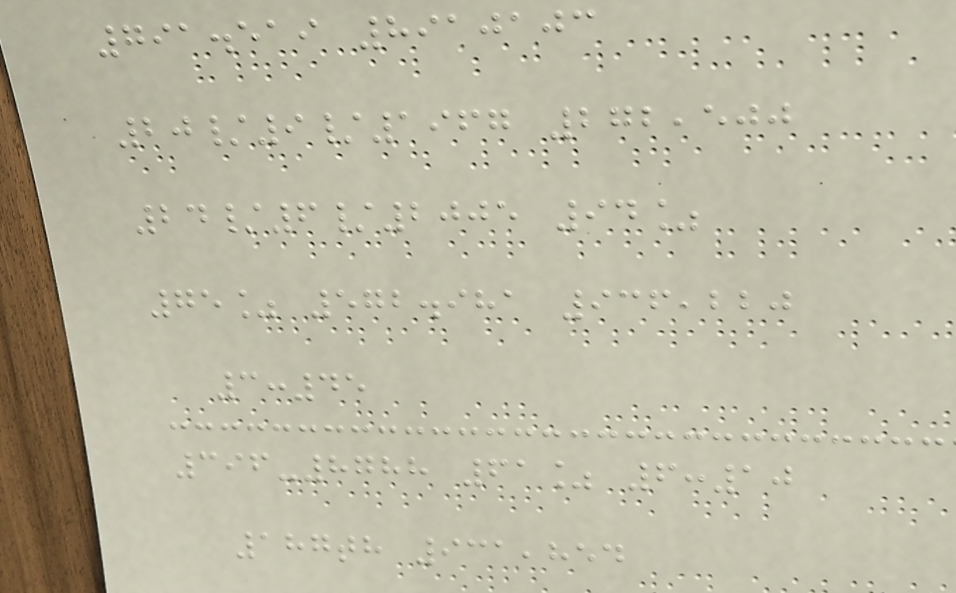791.519 8910103
20/9/1967 272,500
24/6/2005 94%
75% 572.981 936,220
3:45
396-8788 61% 6:10
187th 931,854
